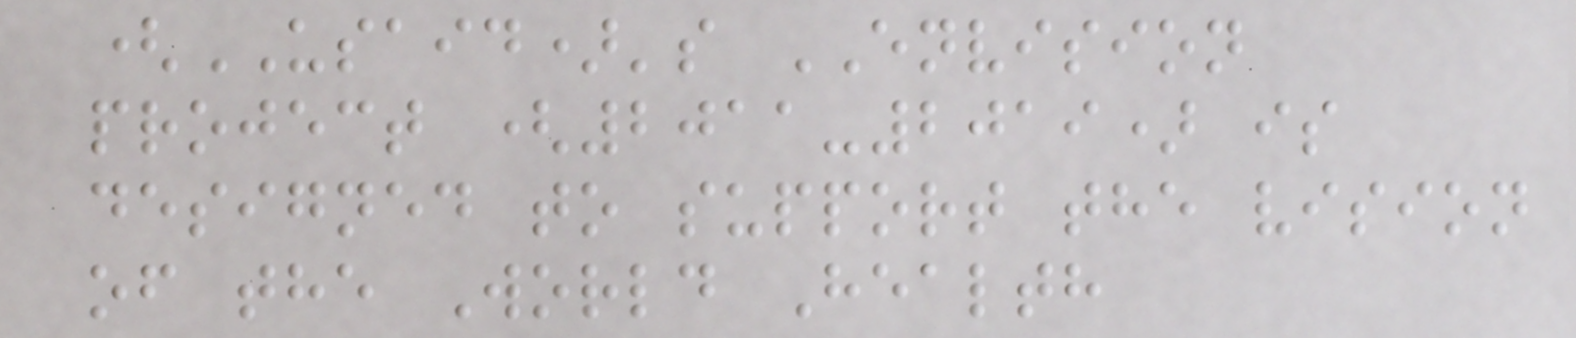(USAID)'s ENVISION
project (2011-2019) is
designed to support the vision
of the World Health
